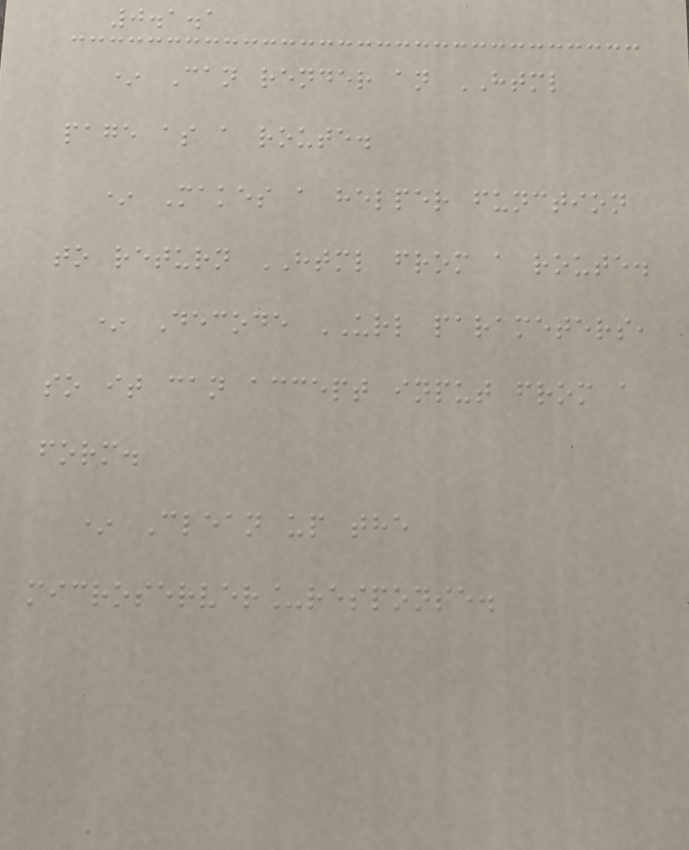0.1.1
* Can render an HTML
page as a route.
* Makes a helper function
to return HTML from a route.
* Decode URL parameters,
so it can accept input from a
form.
* Clean up the
microserver_response.
